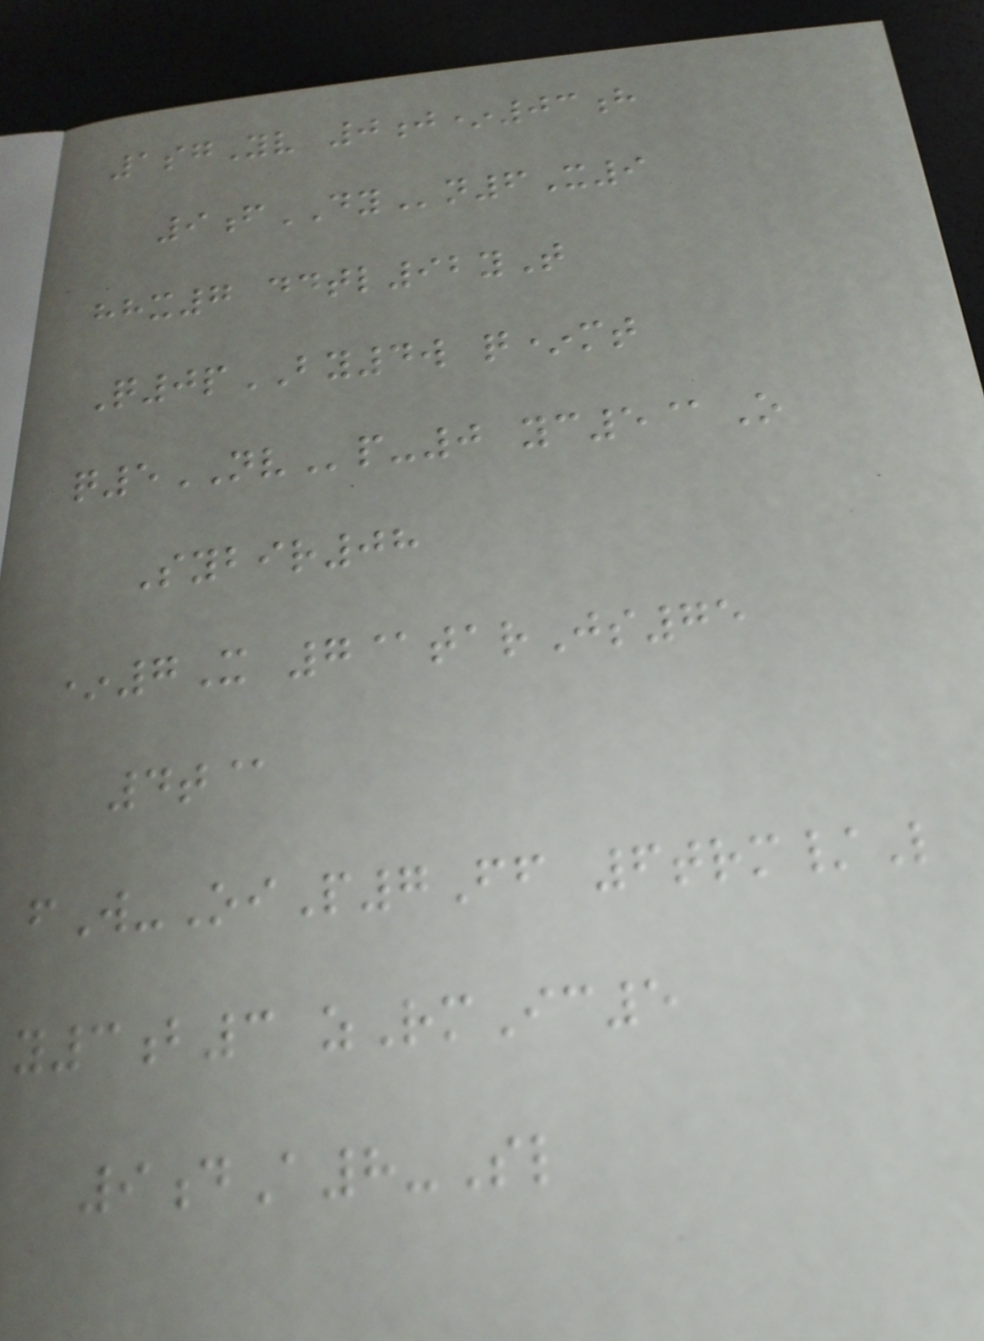1sgYv 0j*03h
9fDYn6X9
hhx7 ddtl92yT
Q0pBY4w q*mt
q5NVp-0 yc5@O
Sybir08
*7X 7@tarJs75
4t@
fW-OiP7Ff 6trm/L
y3b3 zRmIc5
9dA8-Sl
